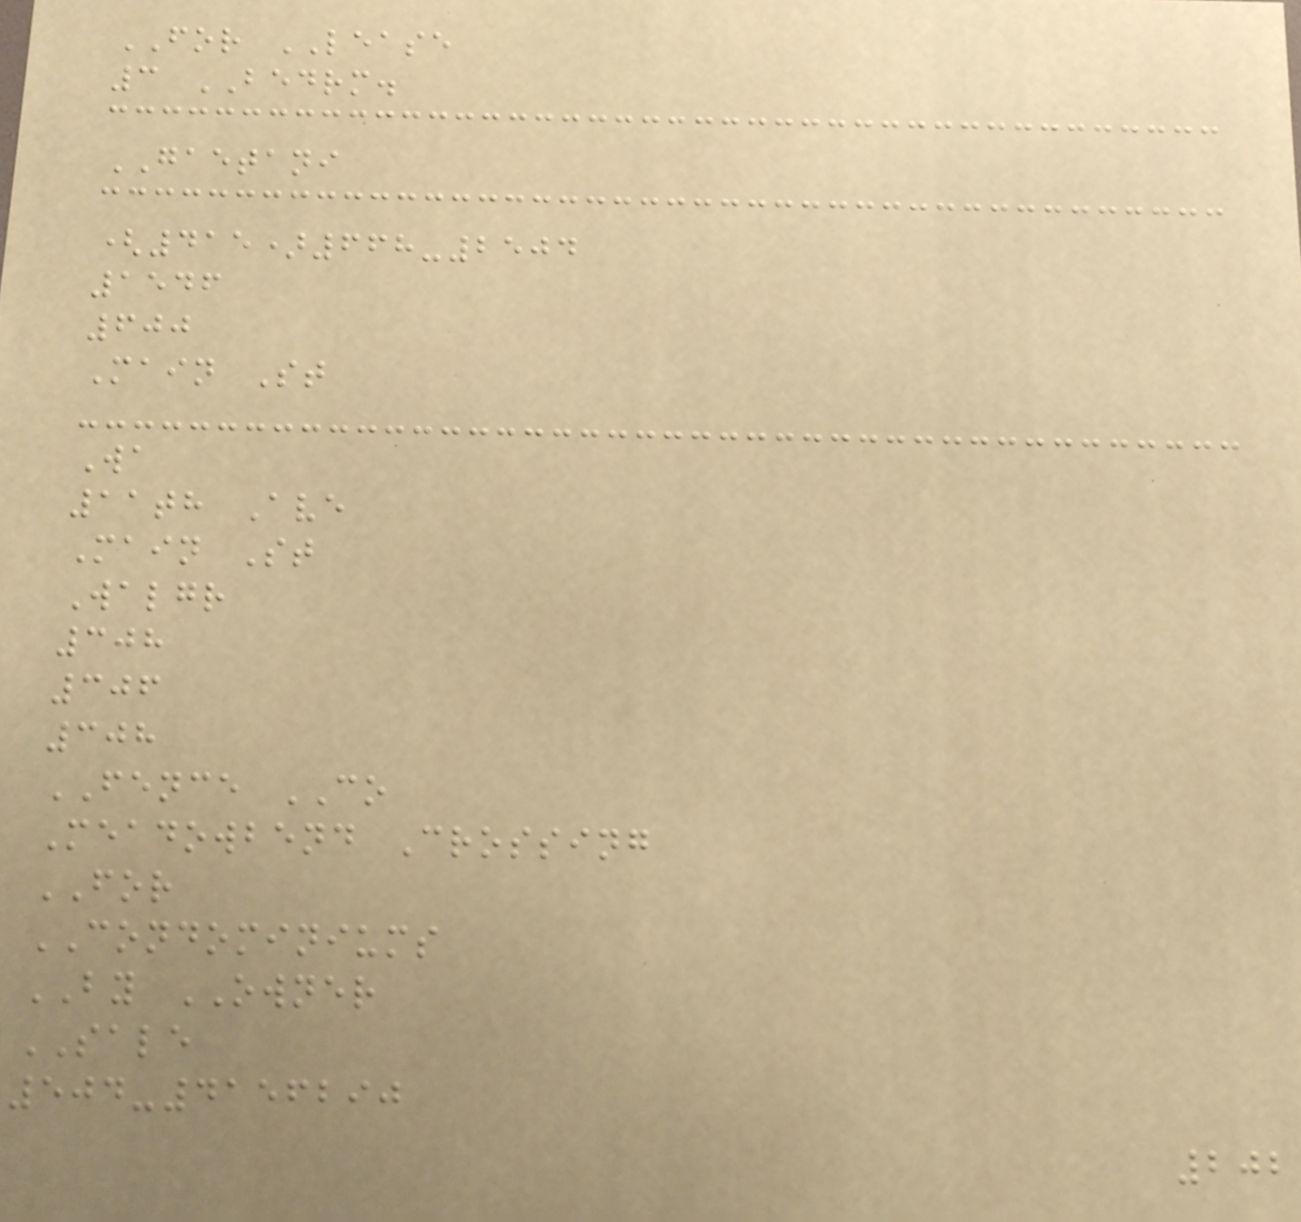FOR LEASE
3 BEDRM.
GAETANI
(415)668-2504
1546
600
Main St
Wa
11th Ave
Main St
Walgr
308
306
308
FENCE CO
Meadowbend Crossing
FOR
CONDOMINIUMS
BY OWNER
SALE
504-4156290
202
